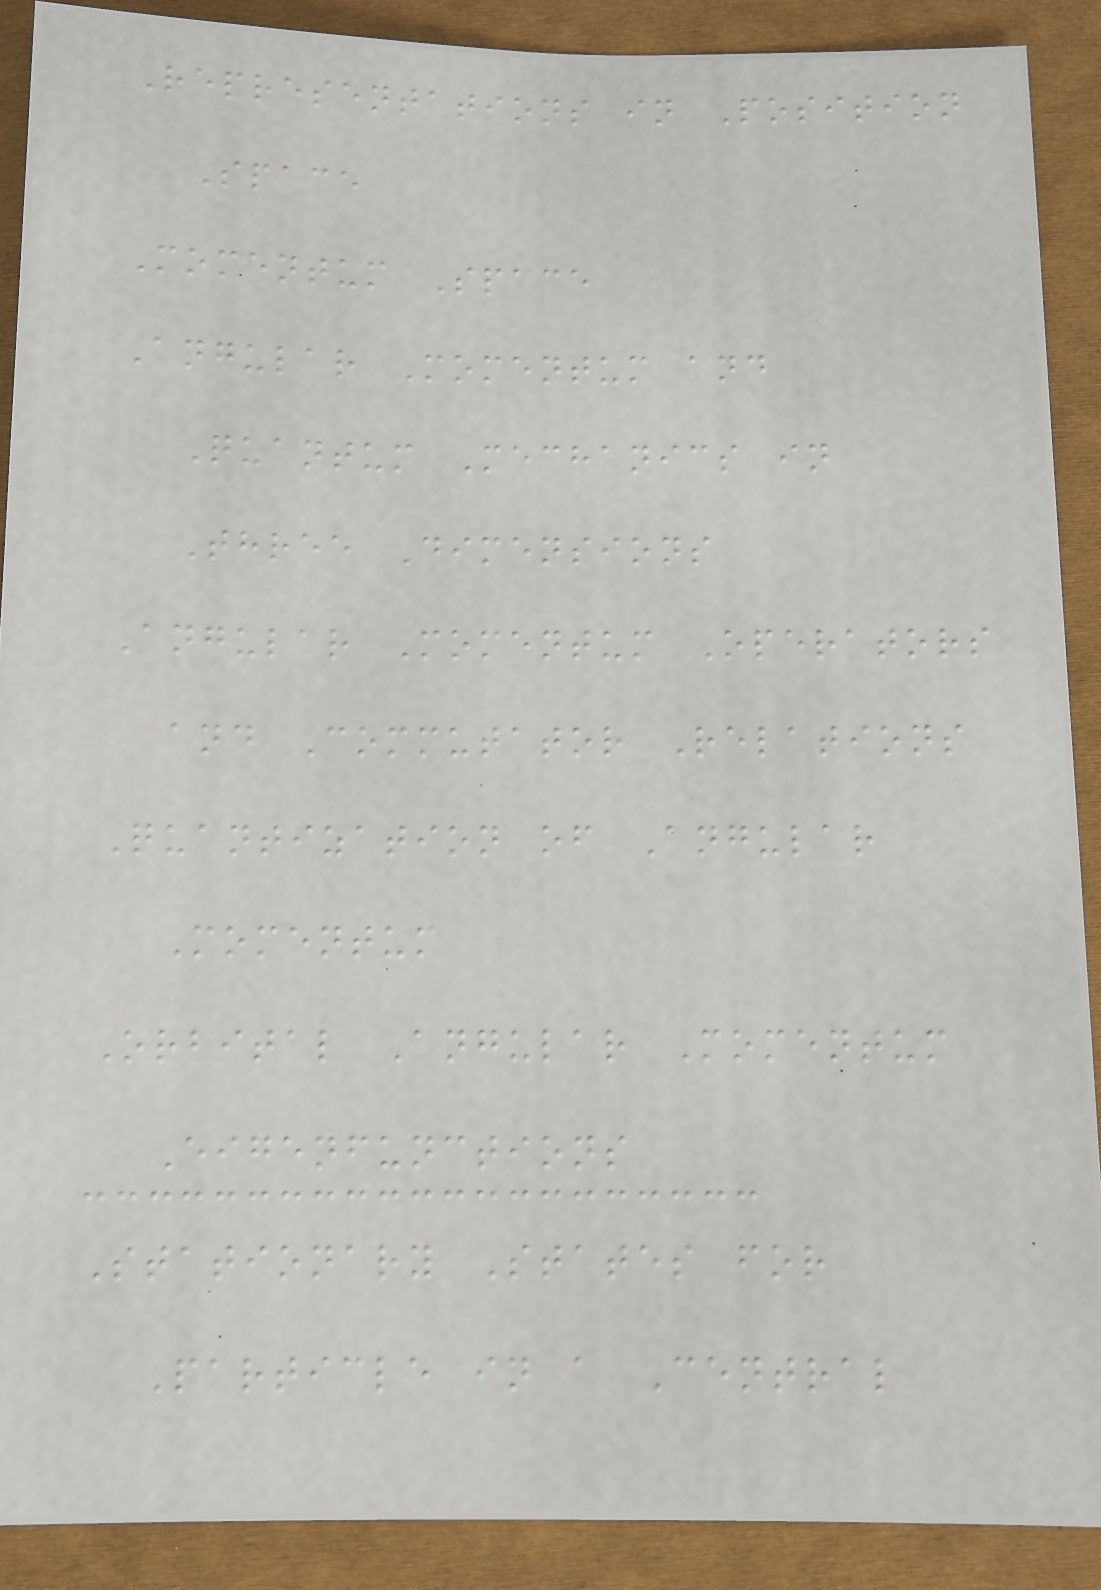Representations in Position
Space
Momentum Space
Angular Momentum and
Quantum Mechanics in
Three Dimensions
Angular Momentum Operators
and Commutator Relations
Quantization of Angular
Momentum
Orbital Angular Momentum
Eigenfunctions
Stationary States for
Particle in a Central
